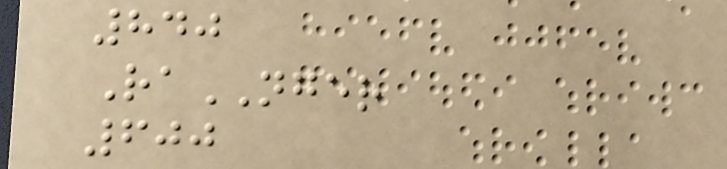840
RaNGER
600
